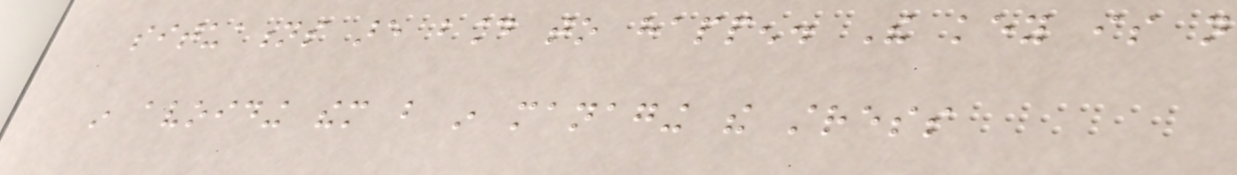situations are bound to happen. The key is not
in avoiding them but in managing the stress
